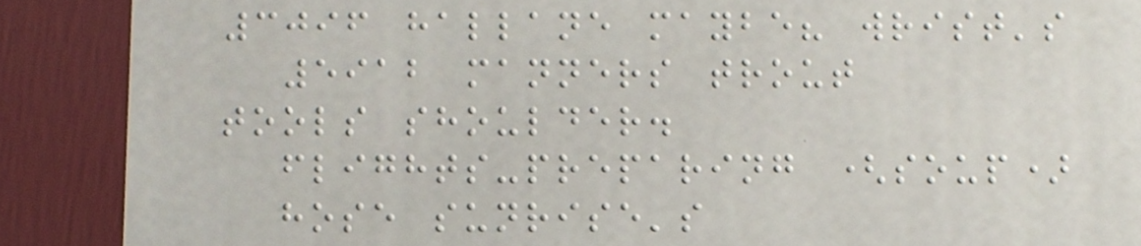3096 hallane maybe? wrist's
5912 manners trout
tools shoulder.
flights-preparing (soup)
hose sunrise's
